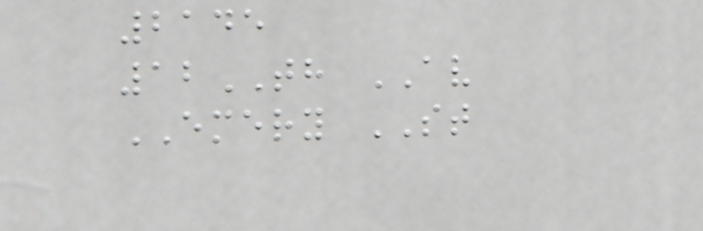2145
12TH AV
EMERY ST
